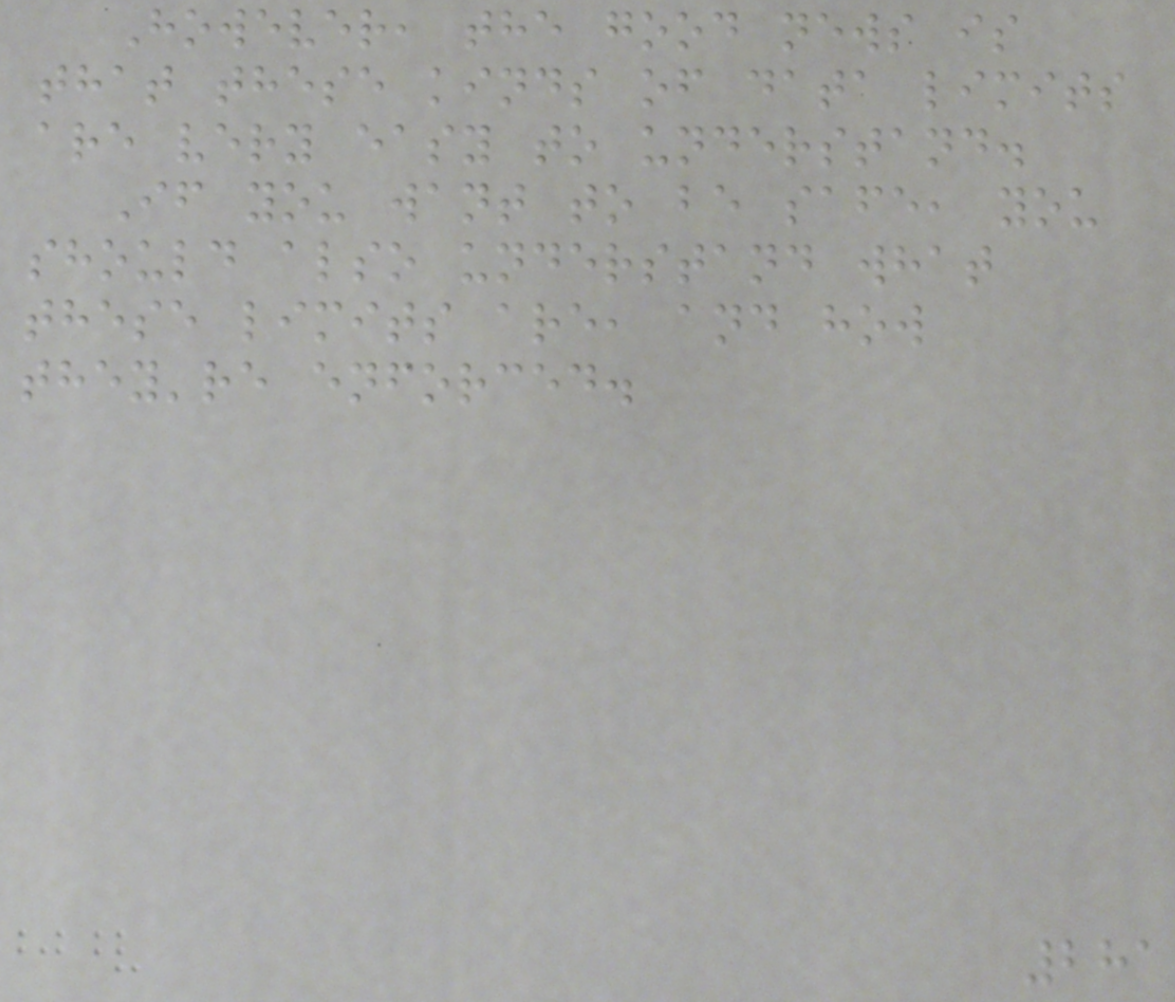However, the good news is
that these kinds of data limits
are very easy to understand.
If you want to be safe, you
should also understand what
these limits are, and how
they're enforced.
281
